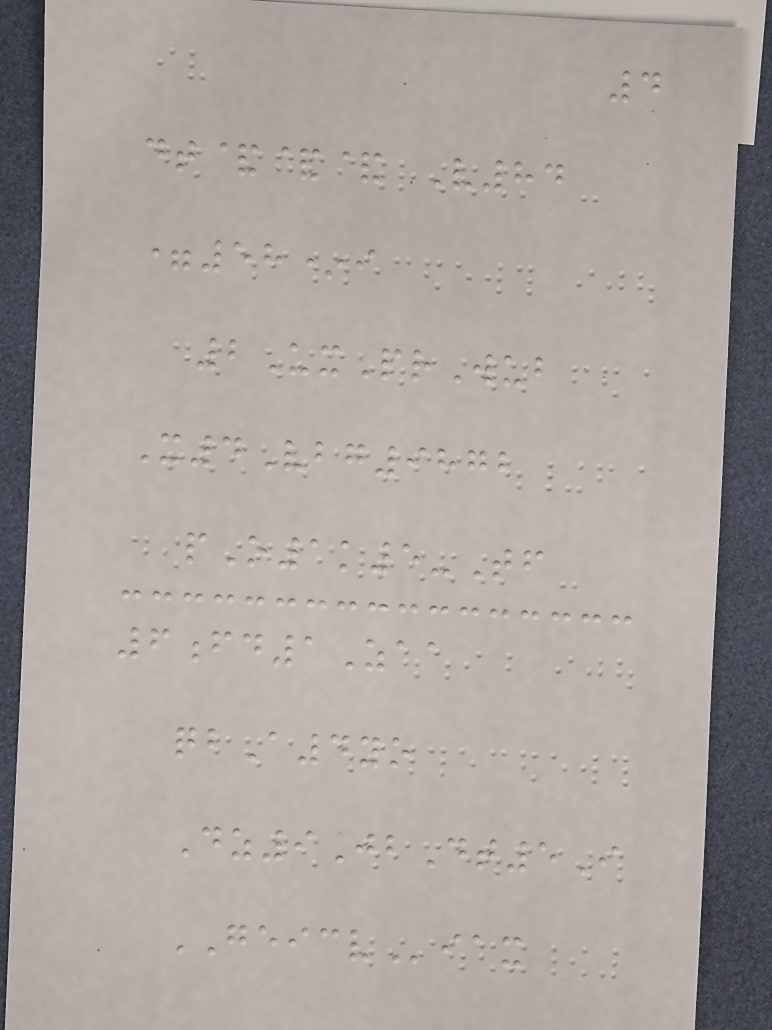4
dt&&& V84
=58*i
2UxPrWub
X4Vbg9872
pO1k5-Tf
6fd1Zaa
qbA4yo
Dz9JbDt5I
GEICViax
